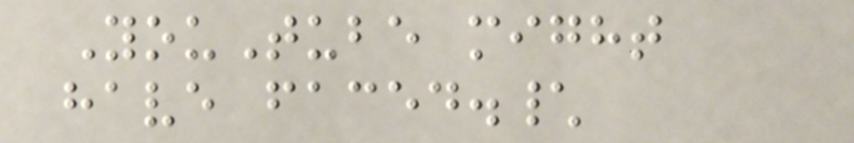YouTube might
have faced.\
